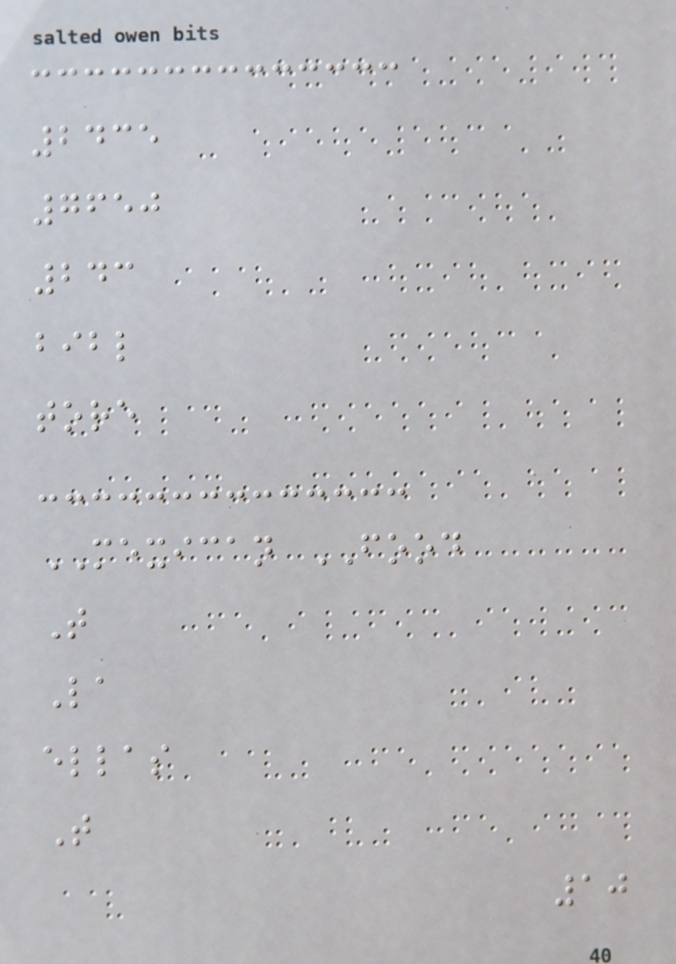2435
7650
243
bibl
tore
MEXICAN FOOD
T
La
ellas
T
10
